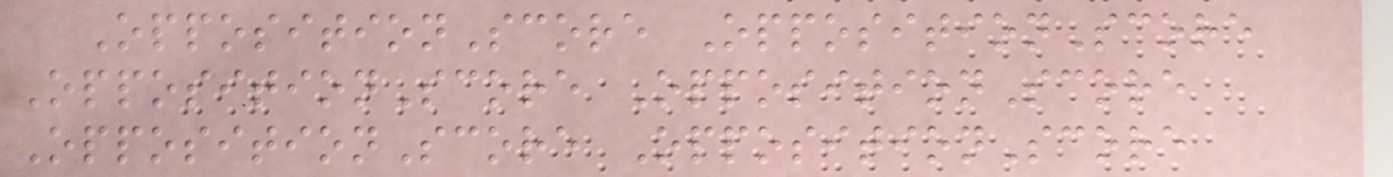OppositionScore OppositionScore
OppositionScore OppositionScore
OppositionScore OppositionScore
